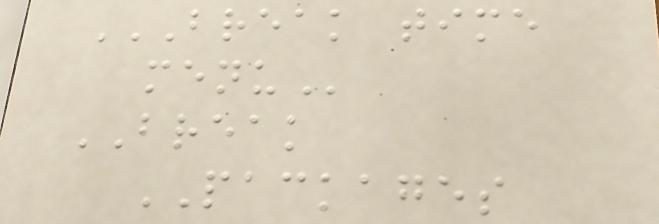BREAK TIME
MENU
BREAK
PACKAGES
